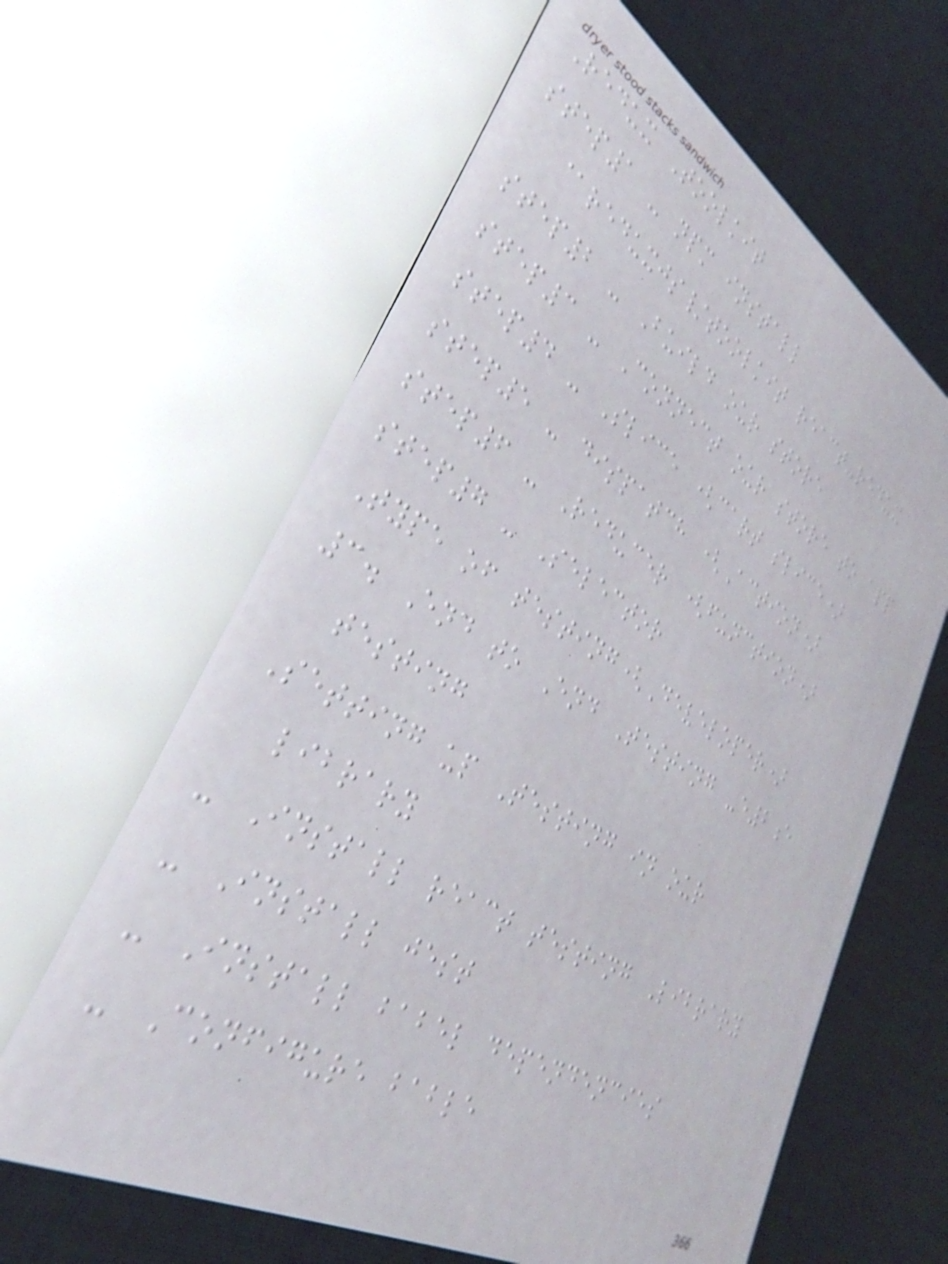Redux Toolkit
step1 - npm install
@reduxjs/toolkit react-redux
step2 - Build our store
step3 - Connect our store to app
step4 - Slice (cart slice)
step5 - dispatch (Action)
step6 - Reducer (function)
step7 - Selector
Type of testing(Developer)
3. End to End Testing -e2e
testing
Setting up Testing in our
library
- Install react testing Library
- Install jest
- Install babel dependencies
- Configure bable
